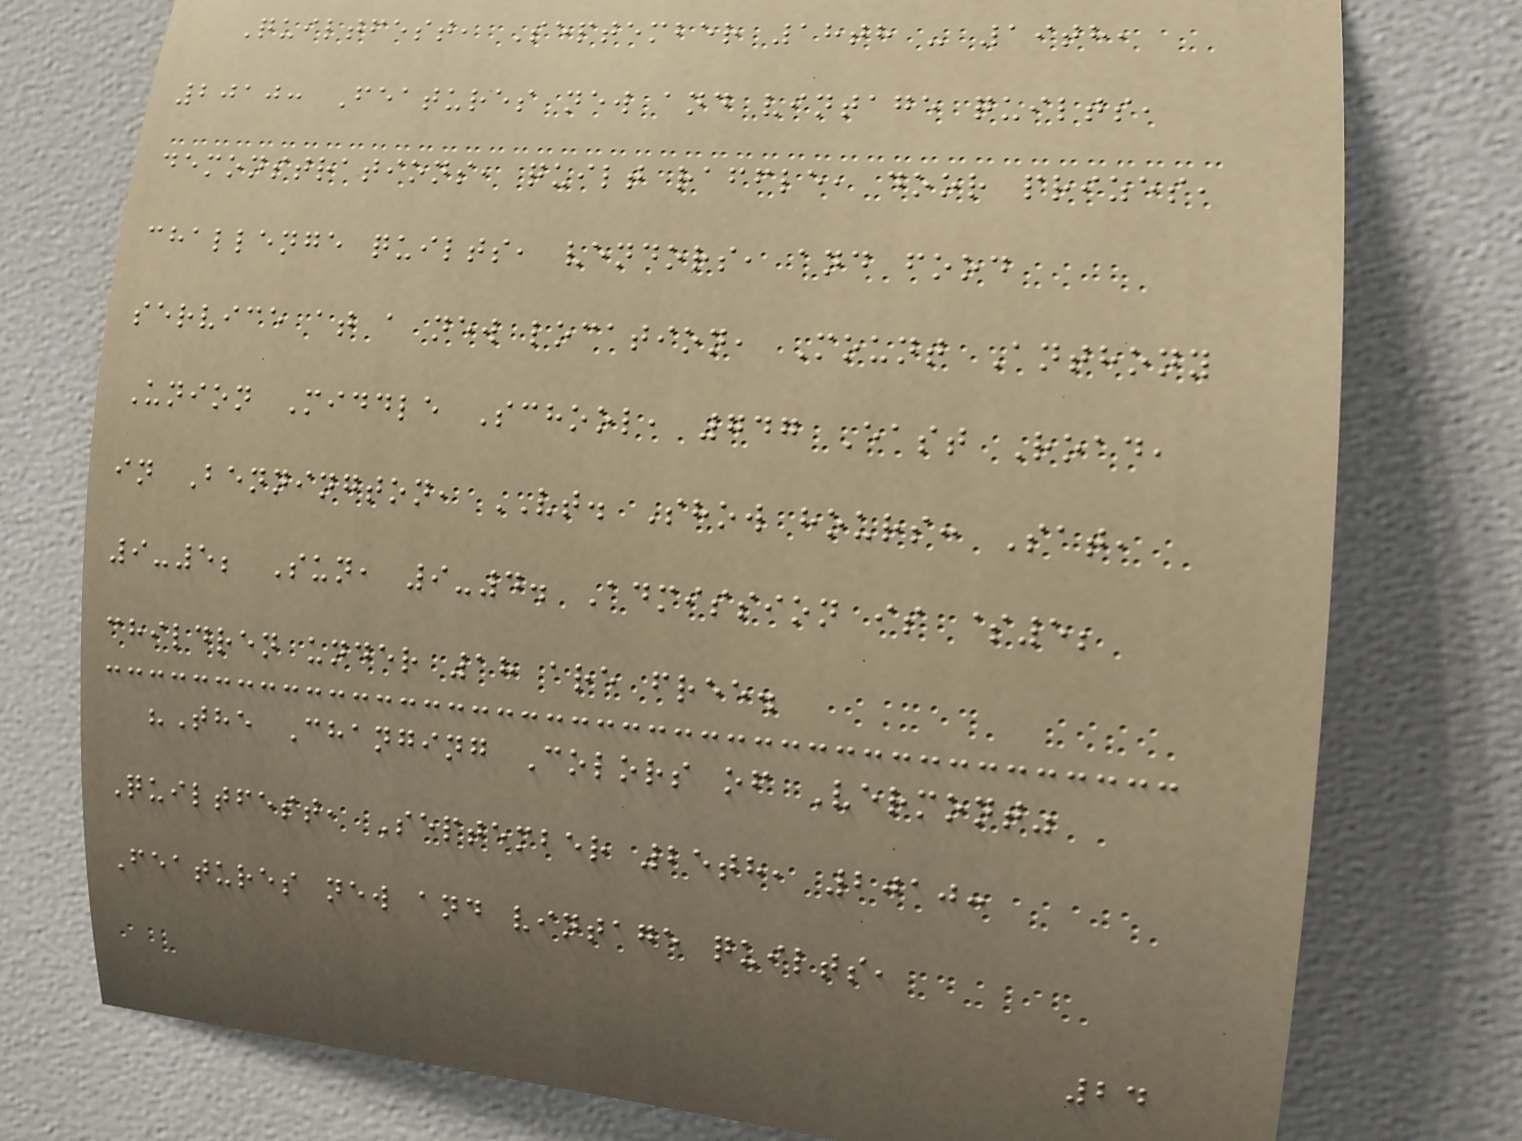Quiltfest, September 18th - 19th,
2010: Features new and vintage quilts,
demonstrations, quilt raffle, door prizes,
challenge quilts, vendors, and food
service at a new location, Mount Anthony
Union Middle School, 747 East Road,
in Bennington, VT. Show hours: Sat,
9-5; Sun, 9-4. Admission is $5;
children under 18 are free.
"The Changing Colors of Vermont"
Quiltfest, September 25th, 2010:
Features new and vintage quilts,
24
